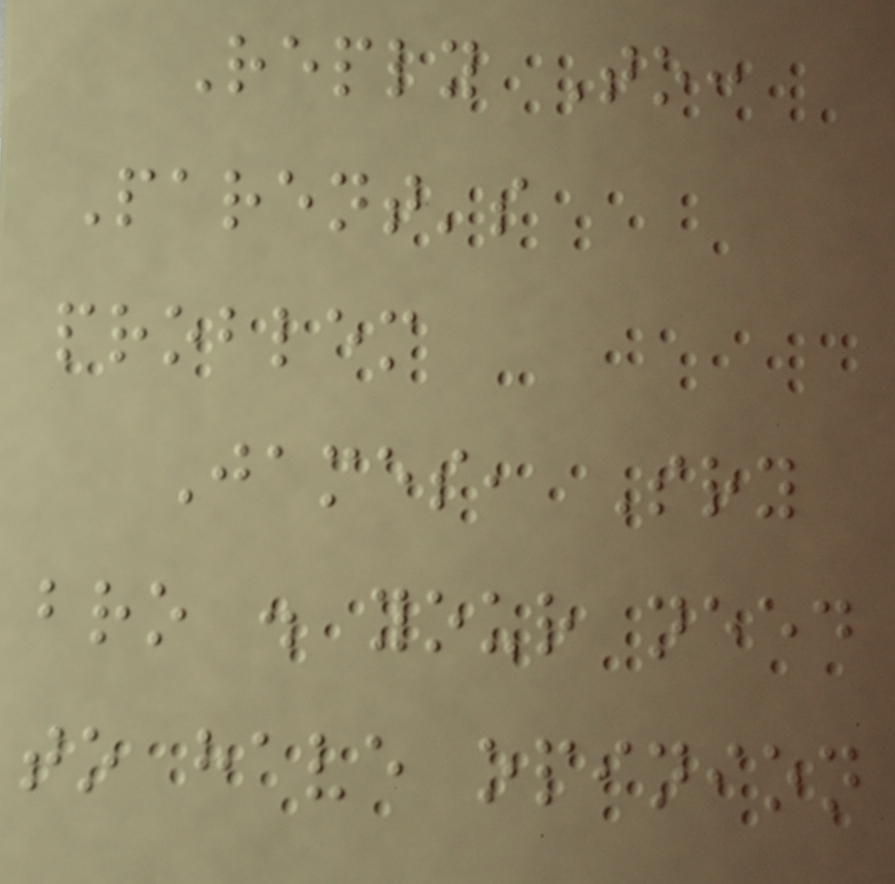Reply To:
Parent's
problem
James, Sry
bro . your need
to have opinion
